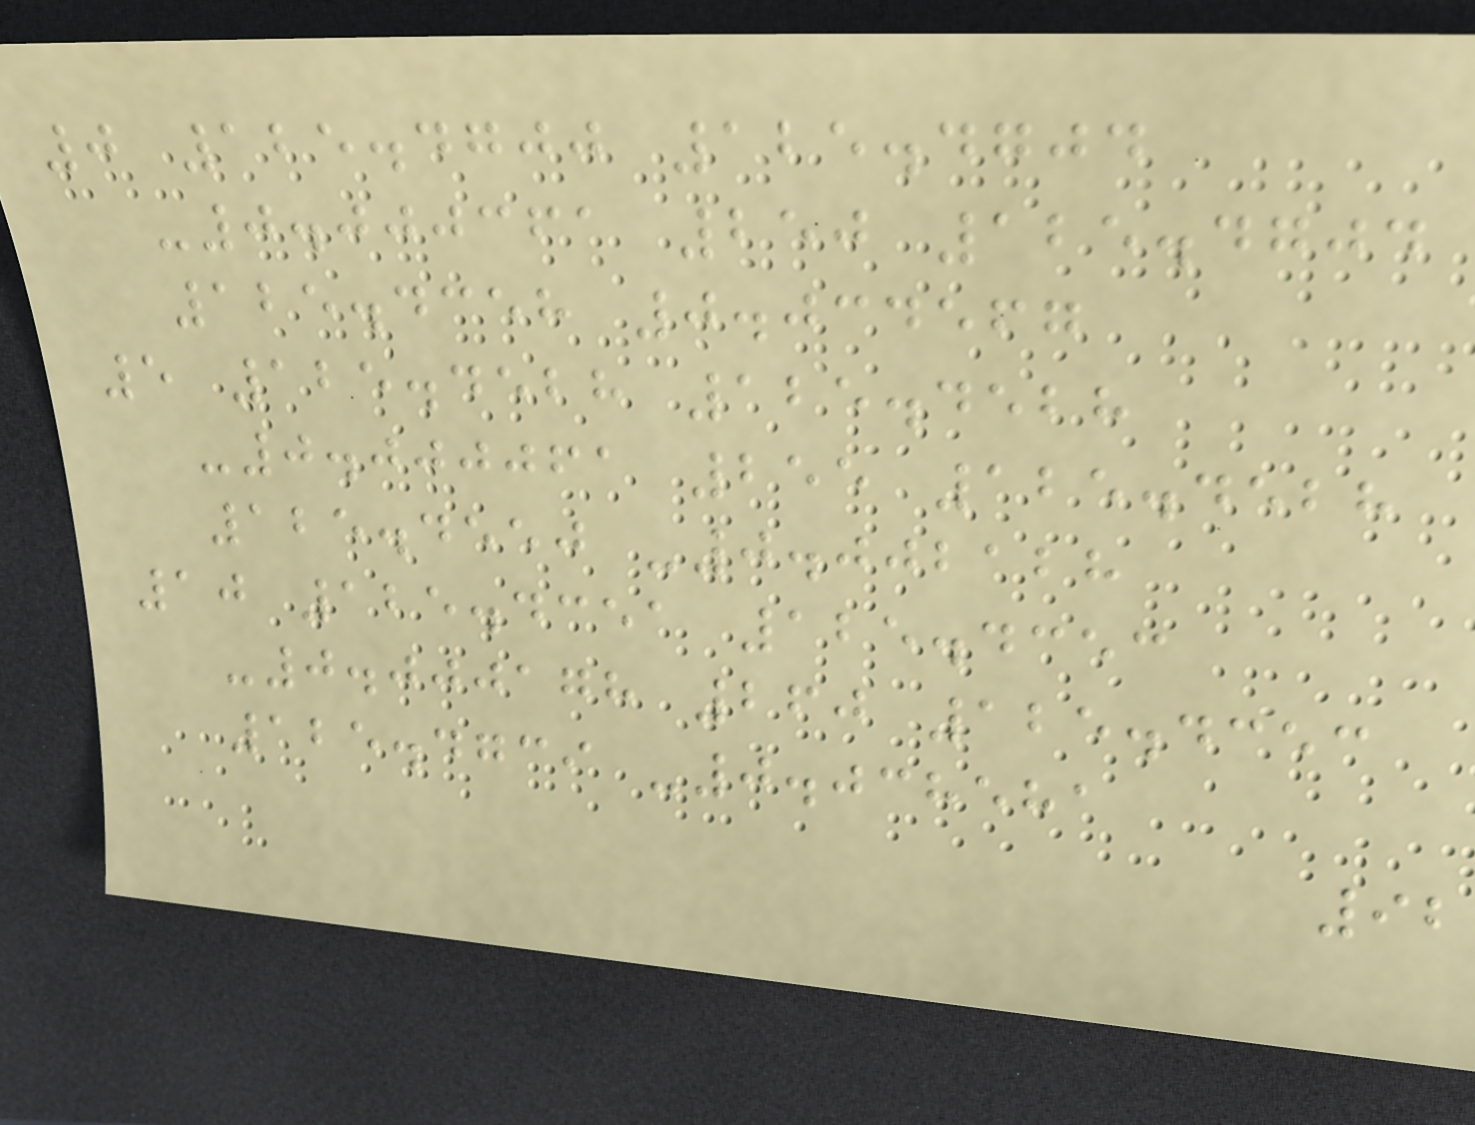0 125.4700 125.4704
-0.000361 250 125.4704
125.4358 0.034567
5 125.4528 125.4528
-0.000061 255 125.4528
125.4550 -0.002128
10 125.4351 125.4353
-0.000178 260 125.4353
125.4739 -0.038581
92
